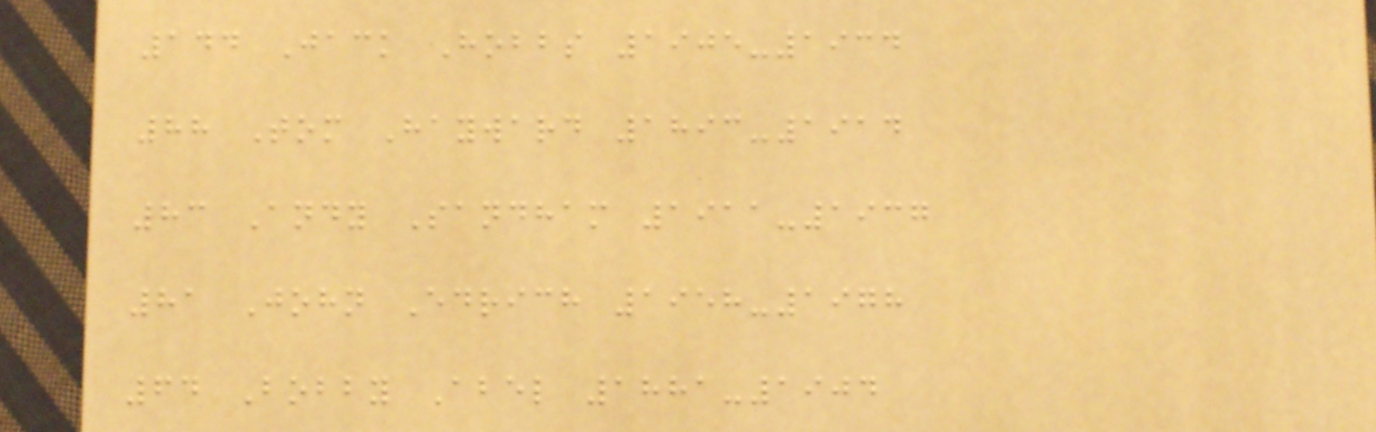144 Jack Hobbs 1905-1934
88 Tom Hayward 1893-1914
83 Andy Sandham 1911-1937
81 John Edrich 1958-1978
64 Bobby Abel 1881-1904
